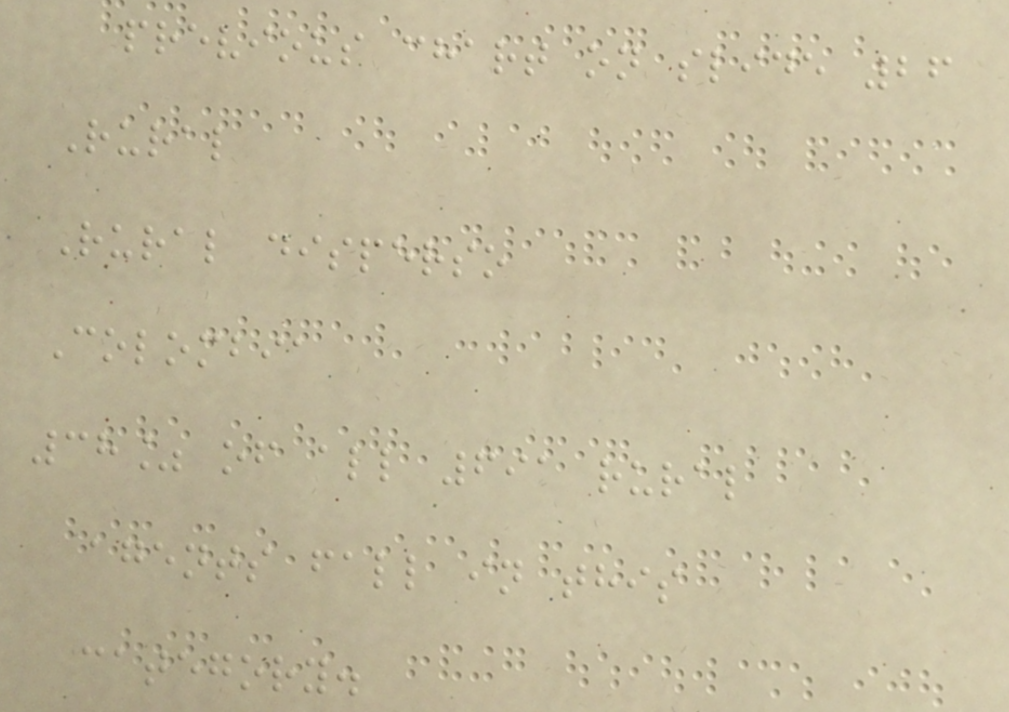previous chart on slide 26
Rural
Rural disperso
Colombia
38% of all 691 rural
agents fall in this
category.
